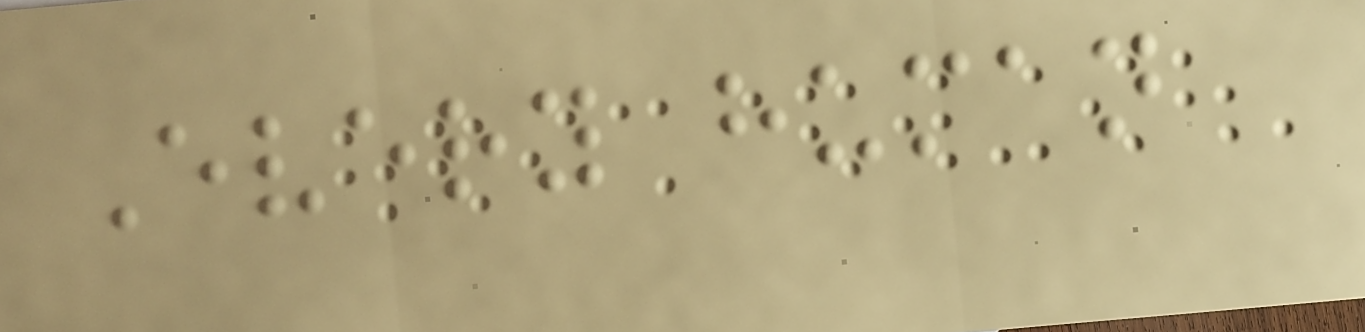Every human
